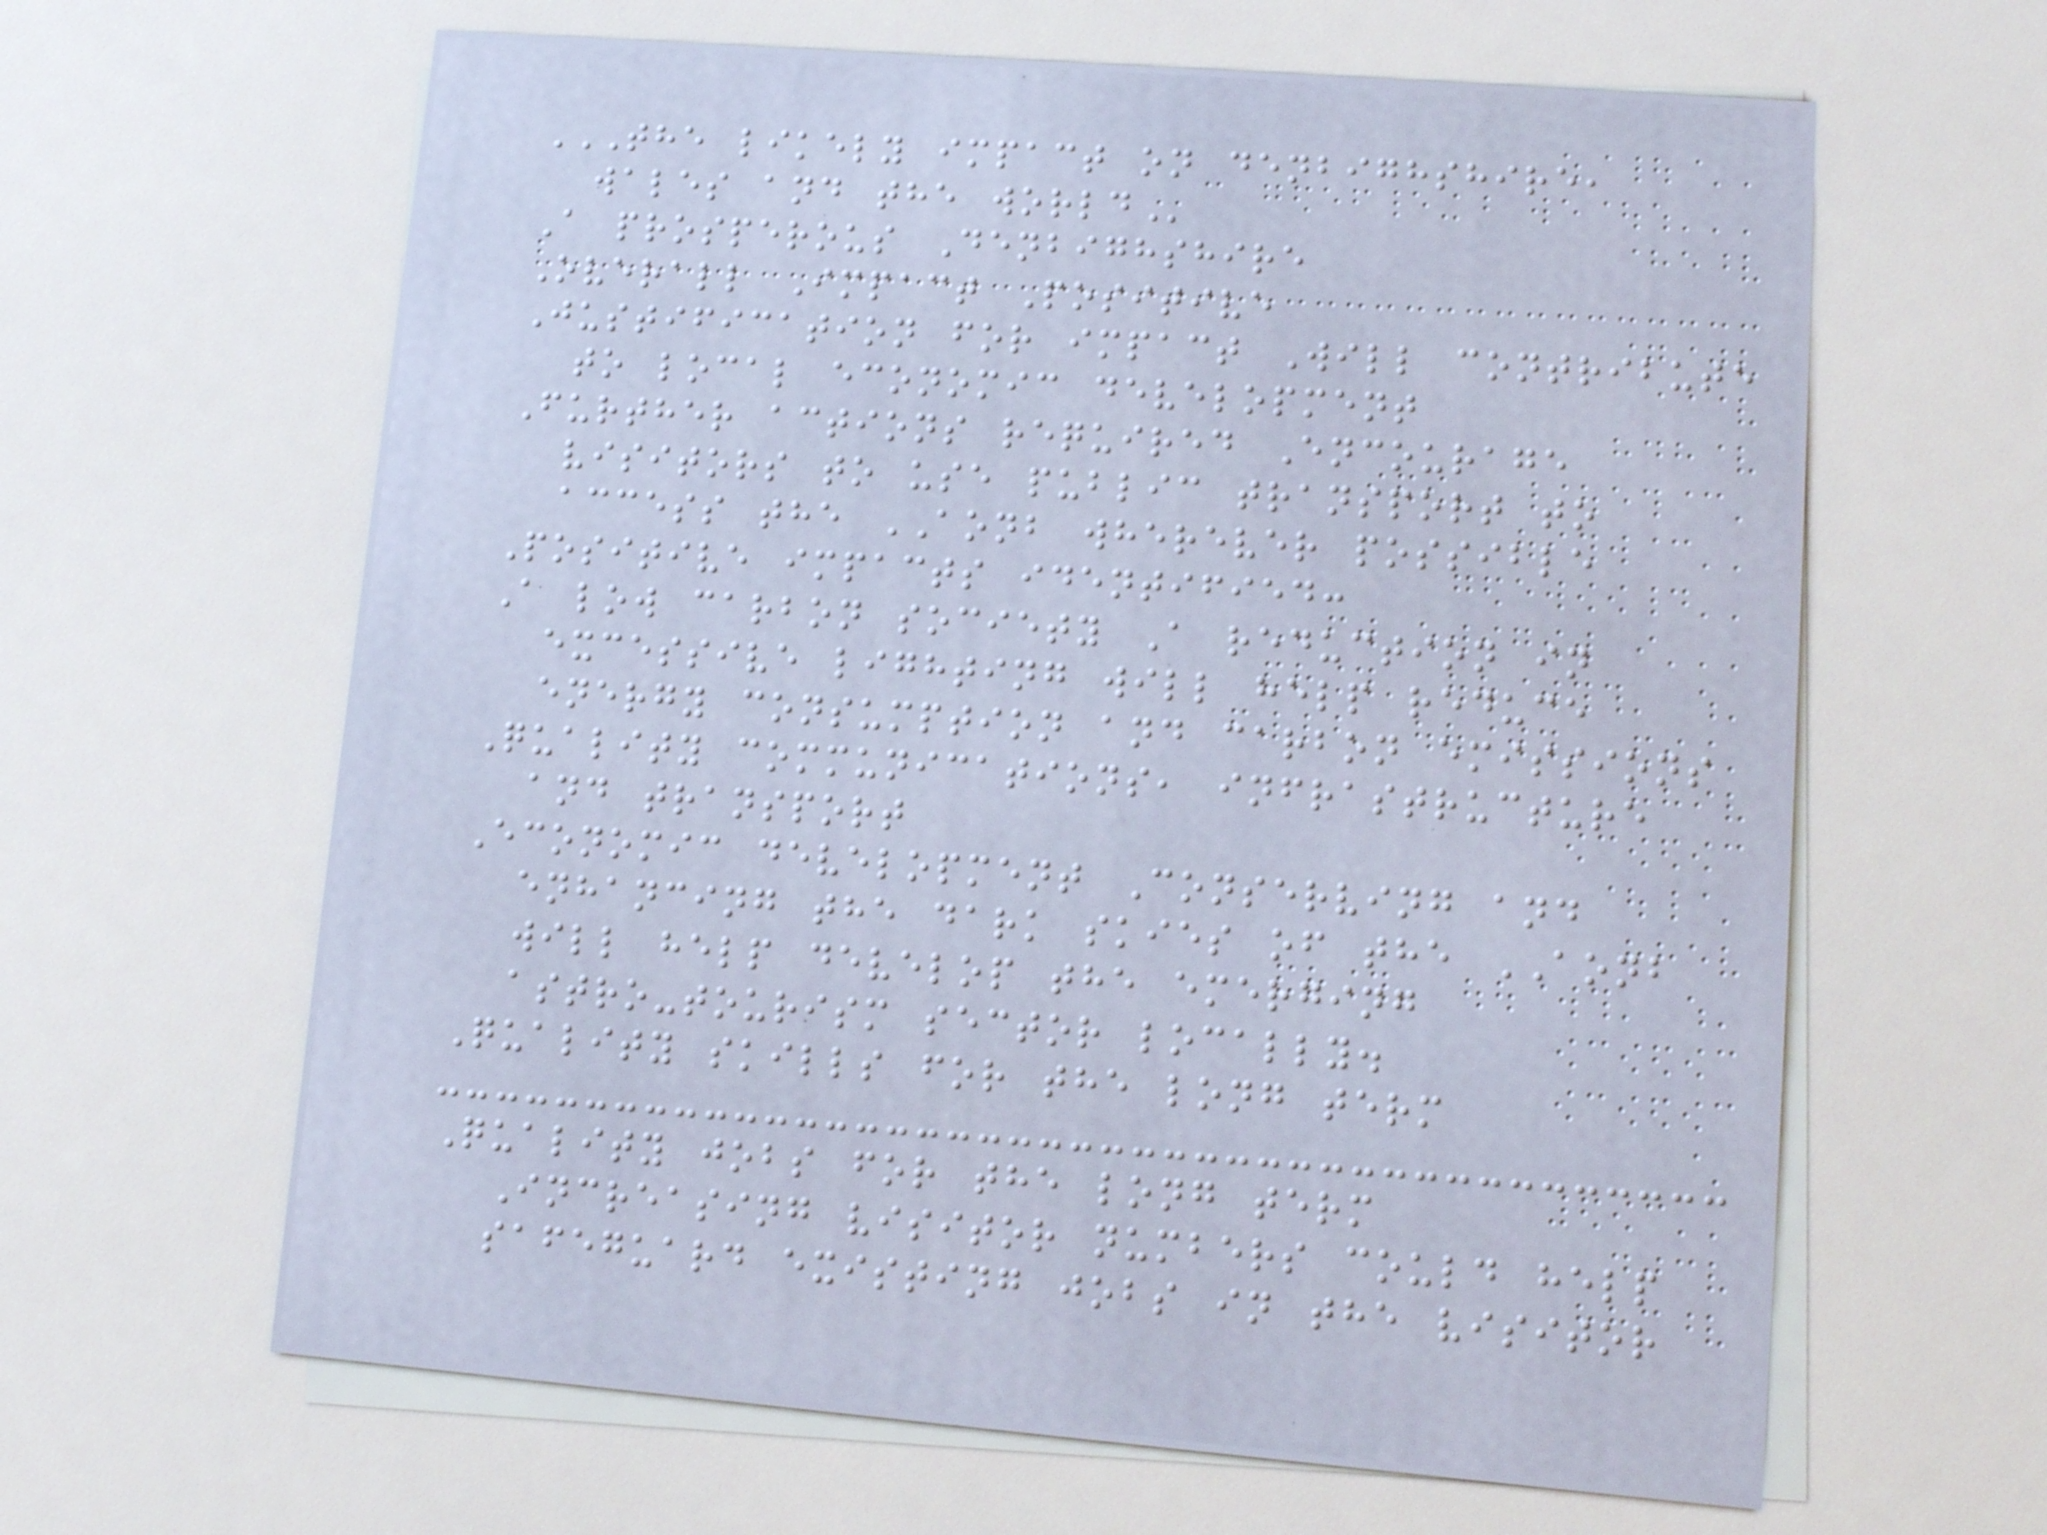THE LIKELY IMPACT ON DENBIGHSHIRE,
WALES AND THE WORLD
A prosperous Denbighshire
Overall Impact Positive
Justification for impact Will contribute
to local economic development
Further actions required Encourage
visitors to use public transport to
access the AONB wherever possible
Positive impacts identified:
A low carbon society A reduction in
excessive lighting will help reduce
energy consumption and carbon emissions
Quality communications, infrastructure
and transport
Economic development Conserving and
enhancing the dark skies of the AONB
will help develop the emerging
astro-tourism sector locally.
Quality skills for the long term
Quality jobs for the long term
Increasing visitor numbers could help
safeguard existing jobs in the visitor
